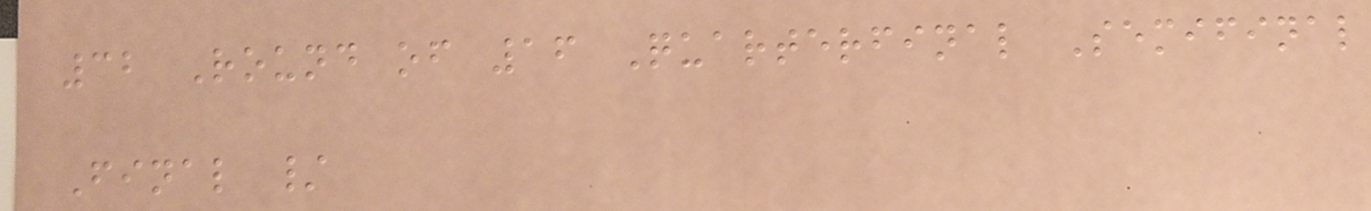32 Round of 16 Quarterfinal Semifinal
Final /
